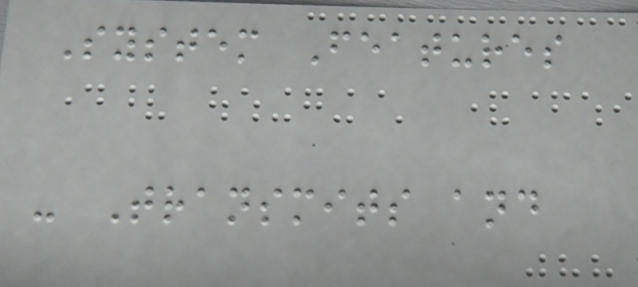System Features
- Transmits and
